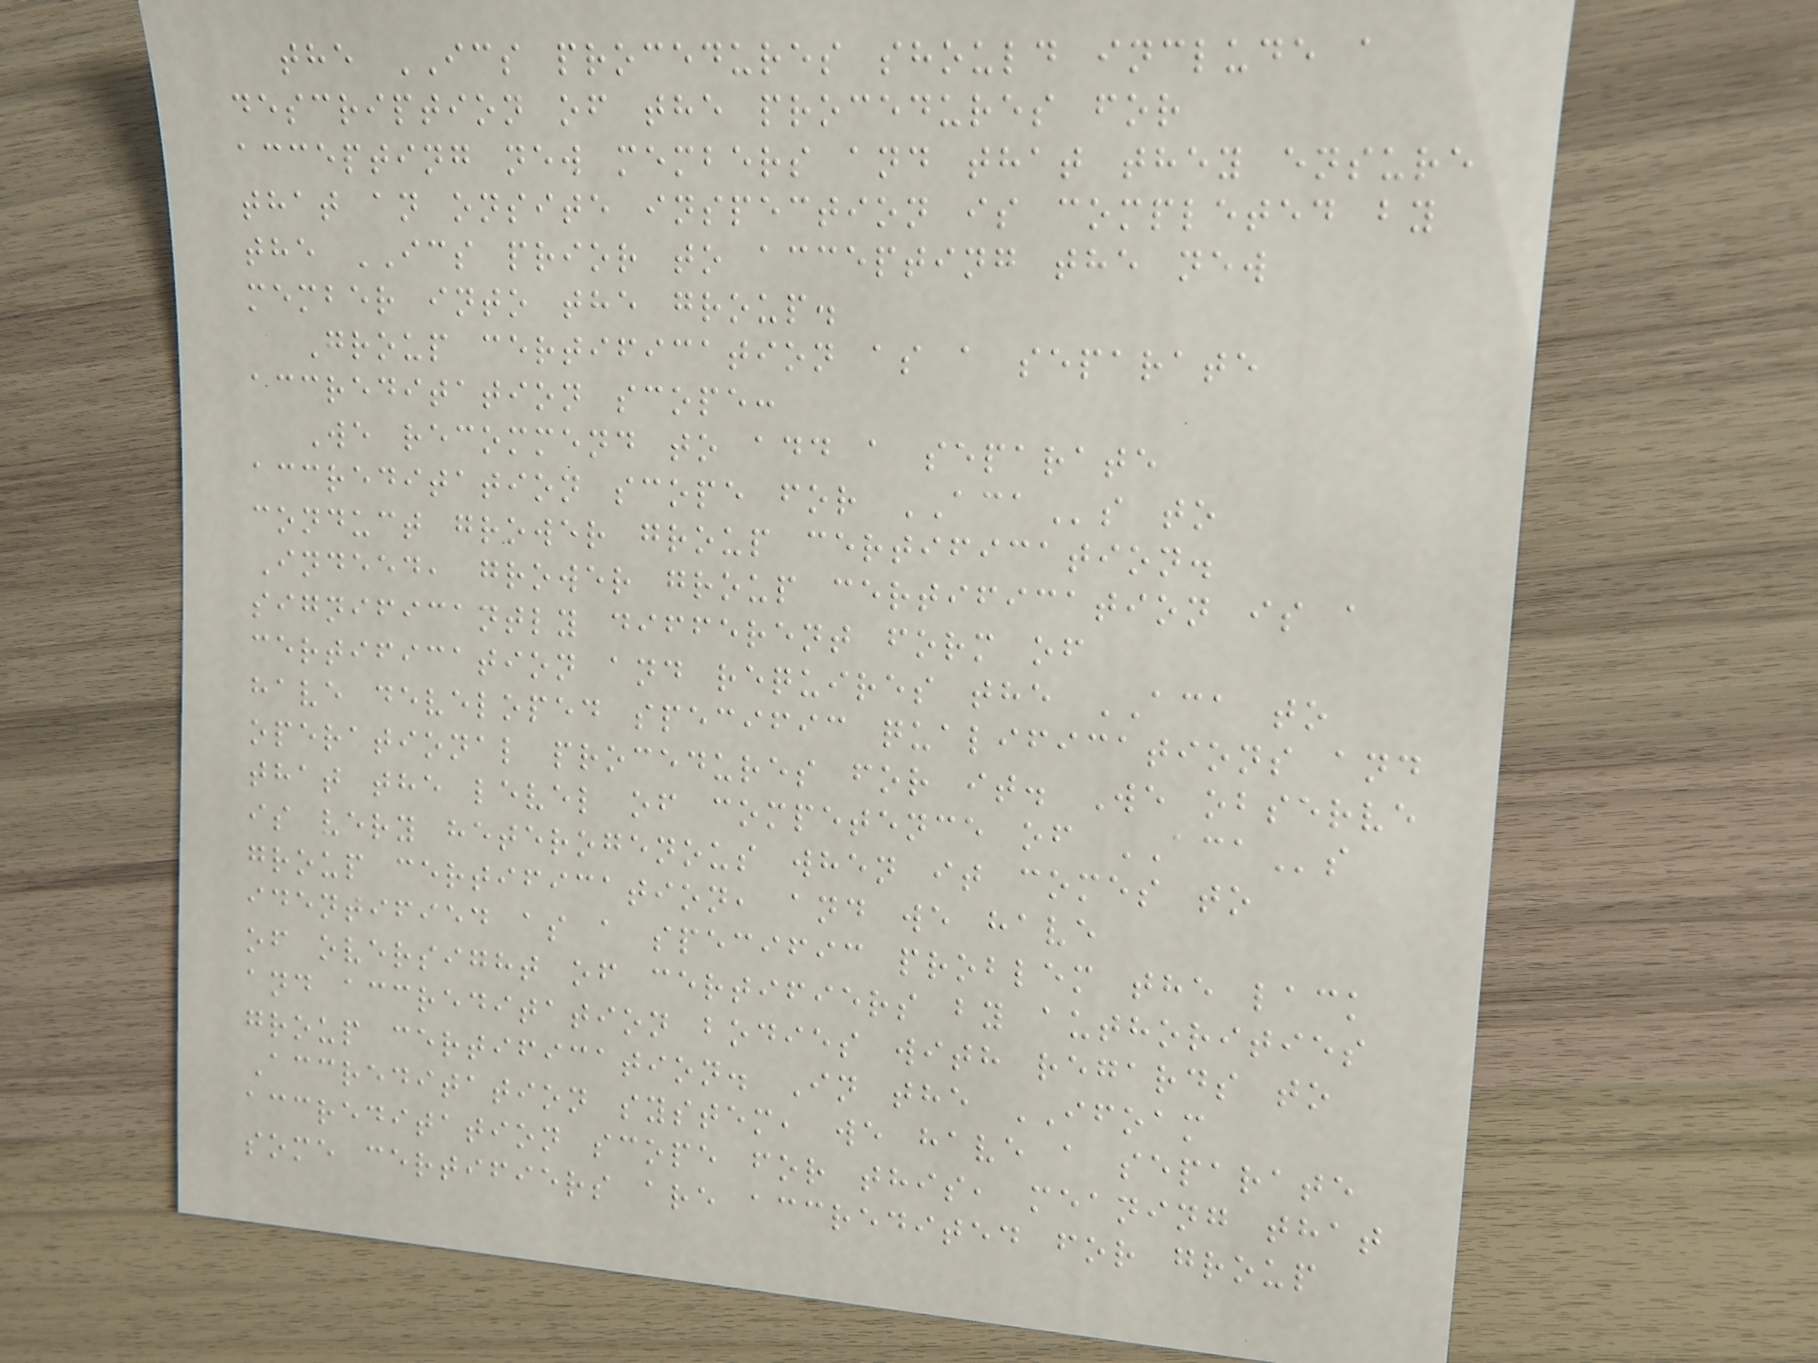the ICS procedures should include a
description of the procedures for
accepting new members and that they ensure
that an onsite inspection is completed by
the ICS prior to accepting the new
member into the group.
Group certification as a separate
accreditation scope:
We recommend to add a separate
accreditation scope for ACAs to
conduct grower group certification.
Indeed, grower group certification is a
significantly different form of
certification and requires the ACA to
have developed specific qualifications and
operational procedures for it. We observe
that the level of competence of ACAs
is very heterogenous when it comes to
group certification, and we have
identified as a specific problem the lack
of oversight of certifiers by authorities
and accreditation bodies with regards to
group certification. In the IFOAM
Accreditation system, we have a separate
accreditation scope for this, meaning that
some certifiers are accredited for group
